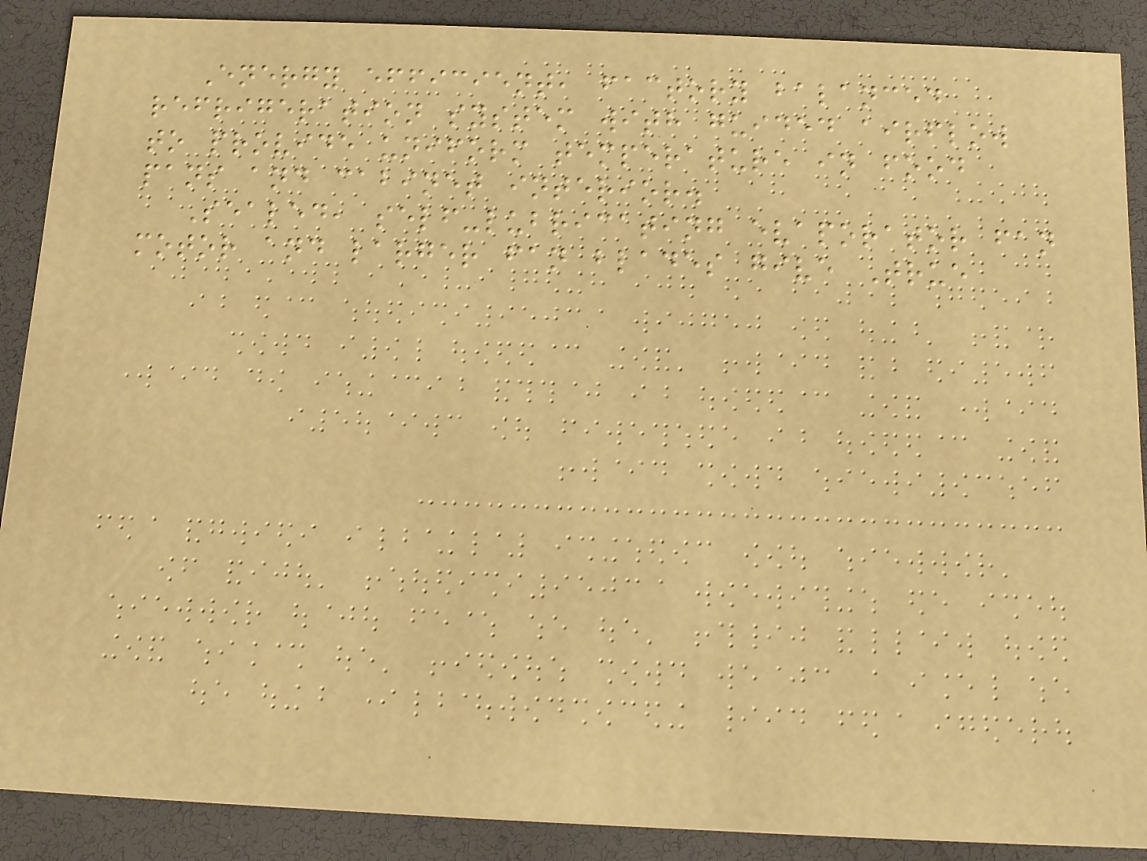Energy efficient, factory balanced
refrigeration system with guided airflow
to provide uniform temperature in food
pans and cabinet interior.
Sealed, self-lubricating evaporator fan
motor and larger fan blades give True
